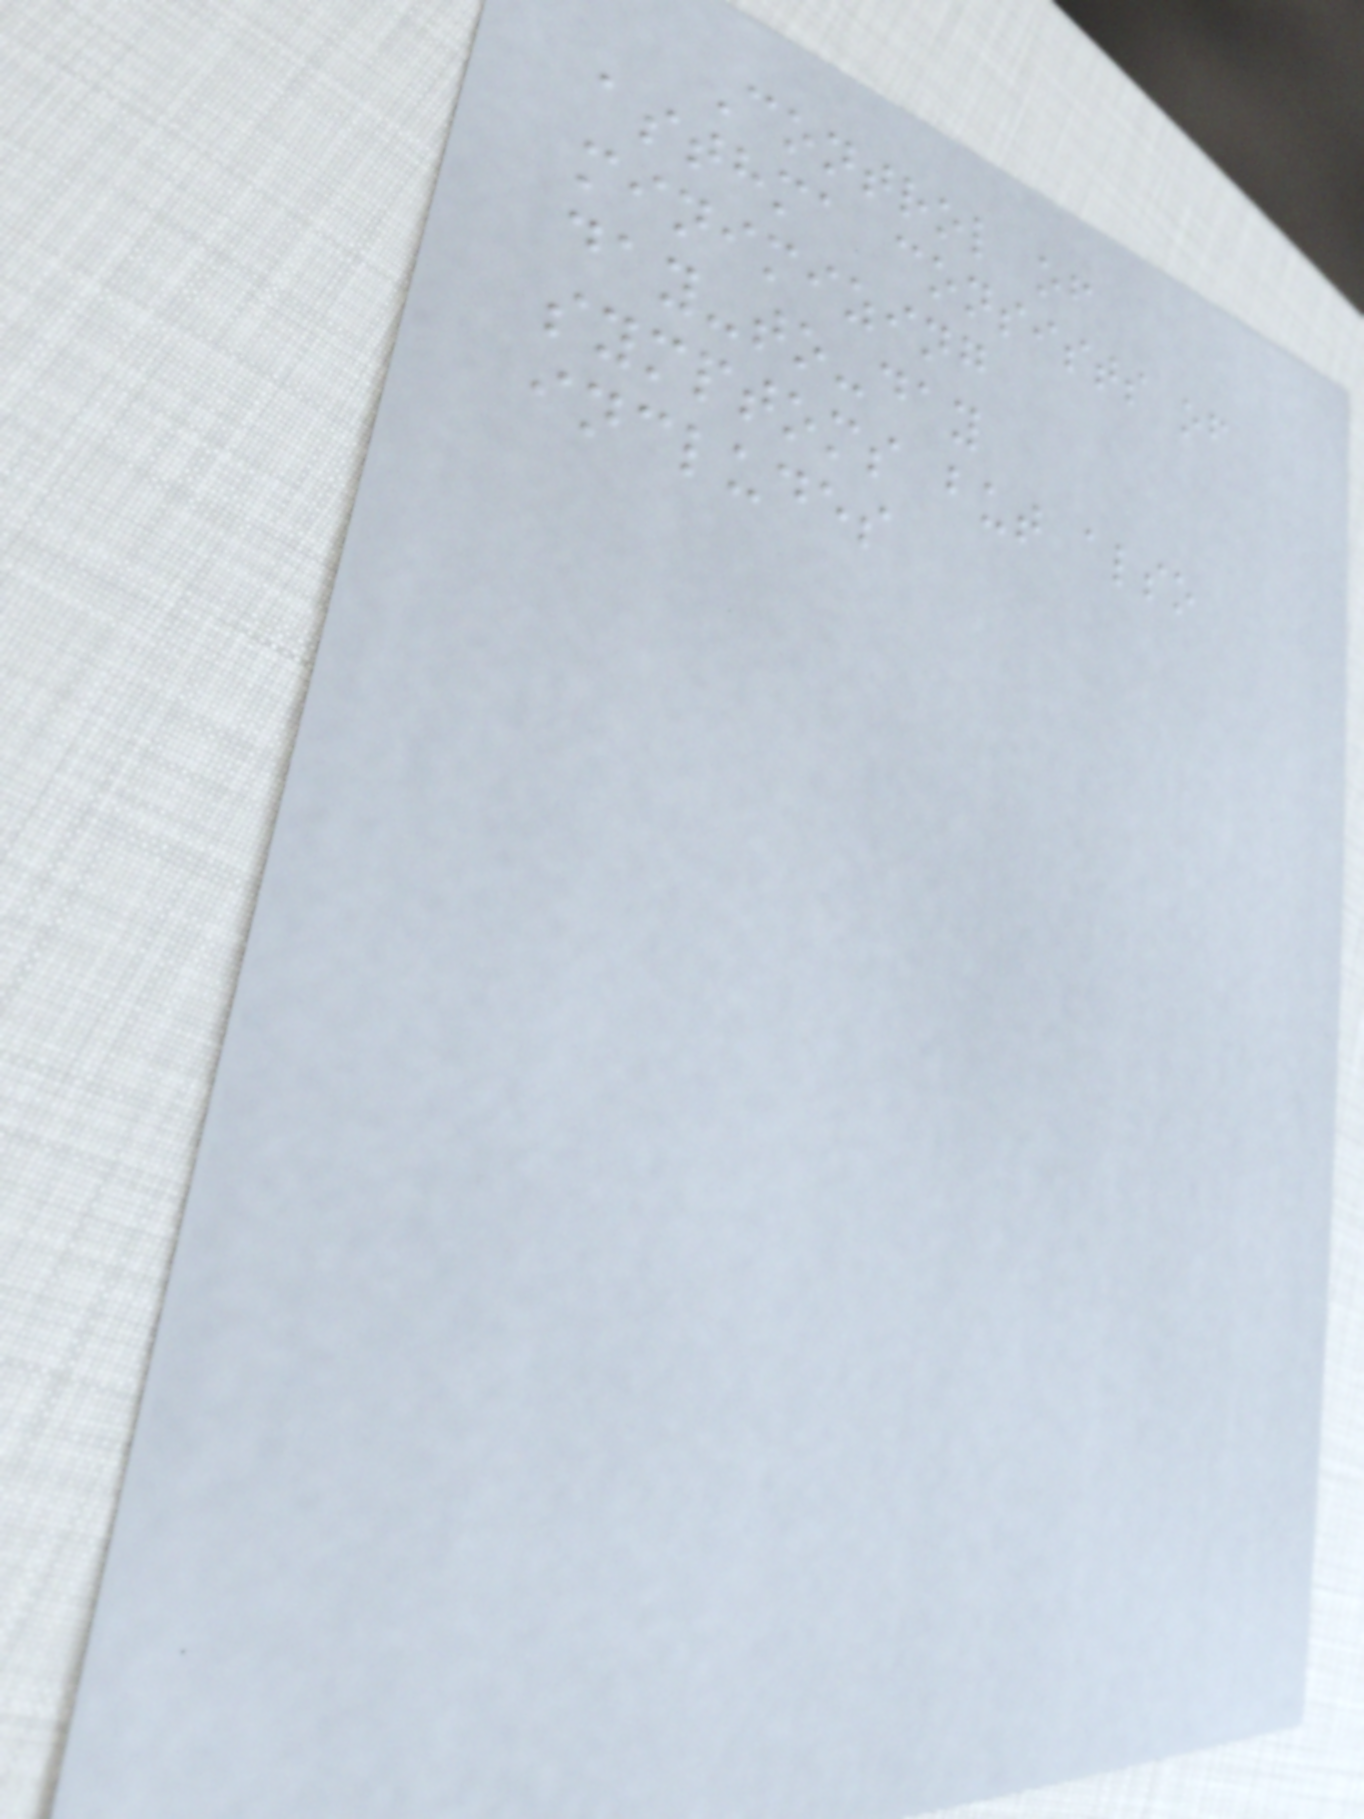Control of
asthma consists of
minimizing
day-to-day
symptoms but also
includes
